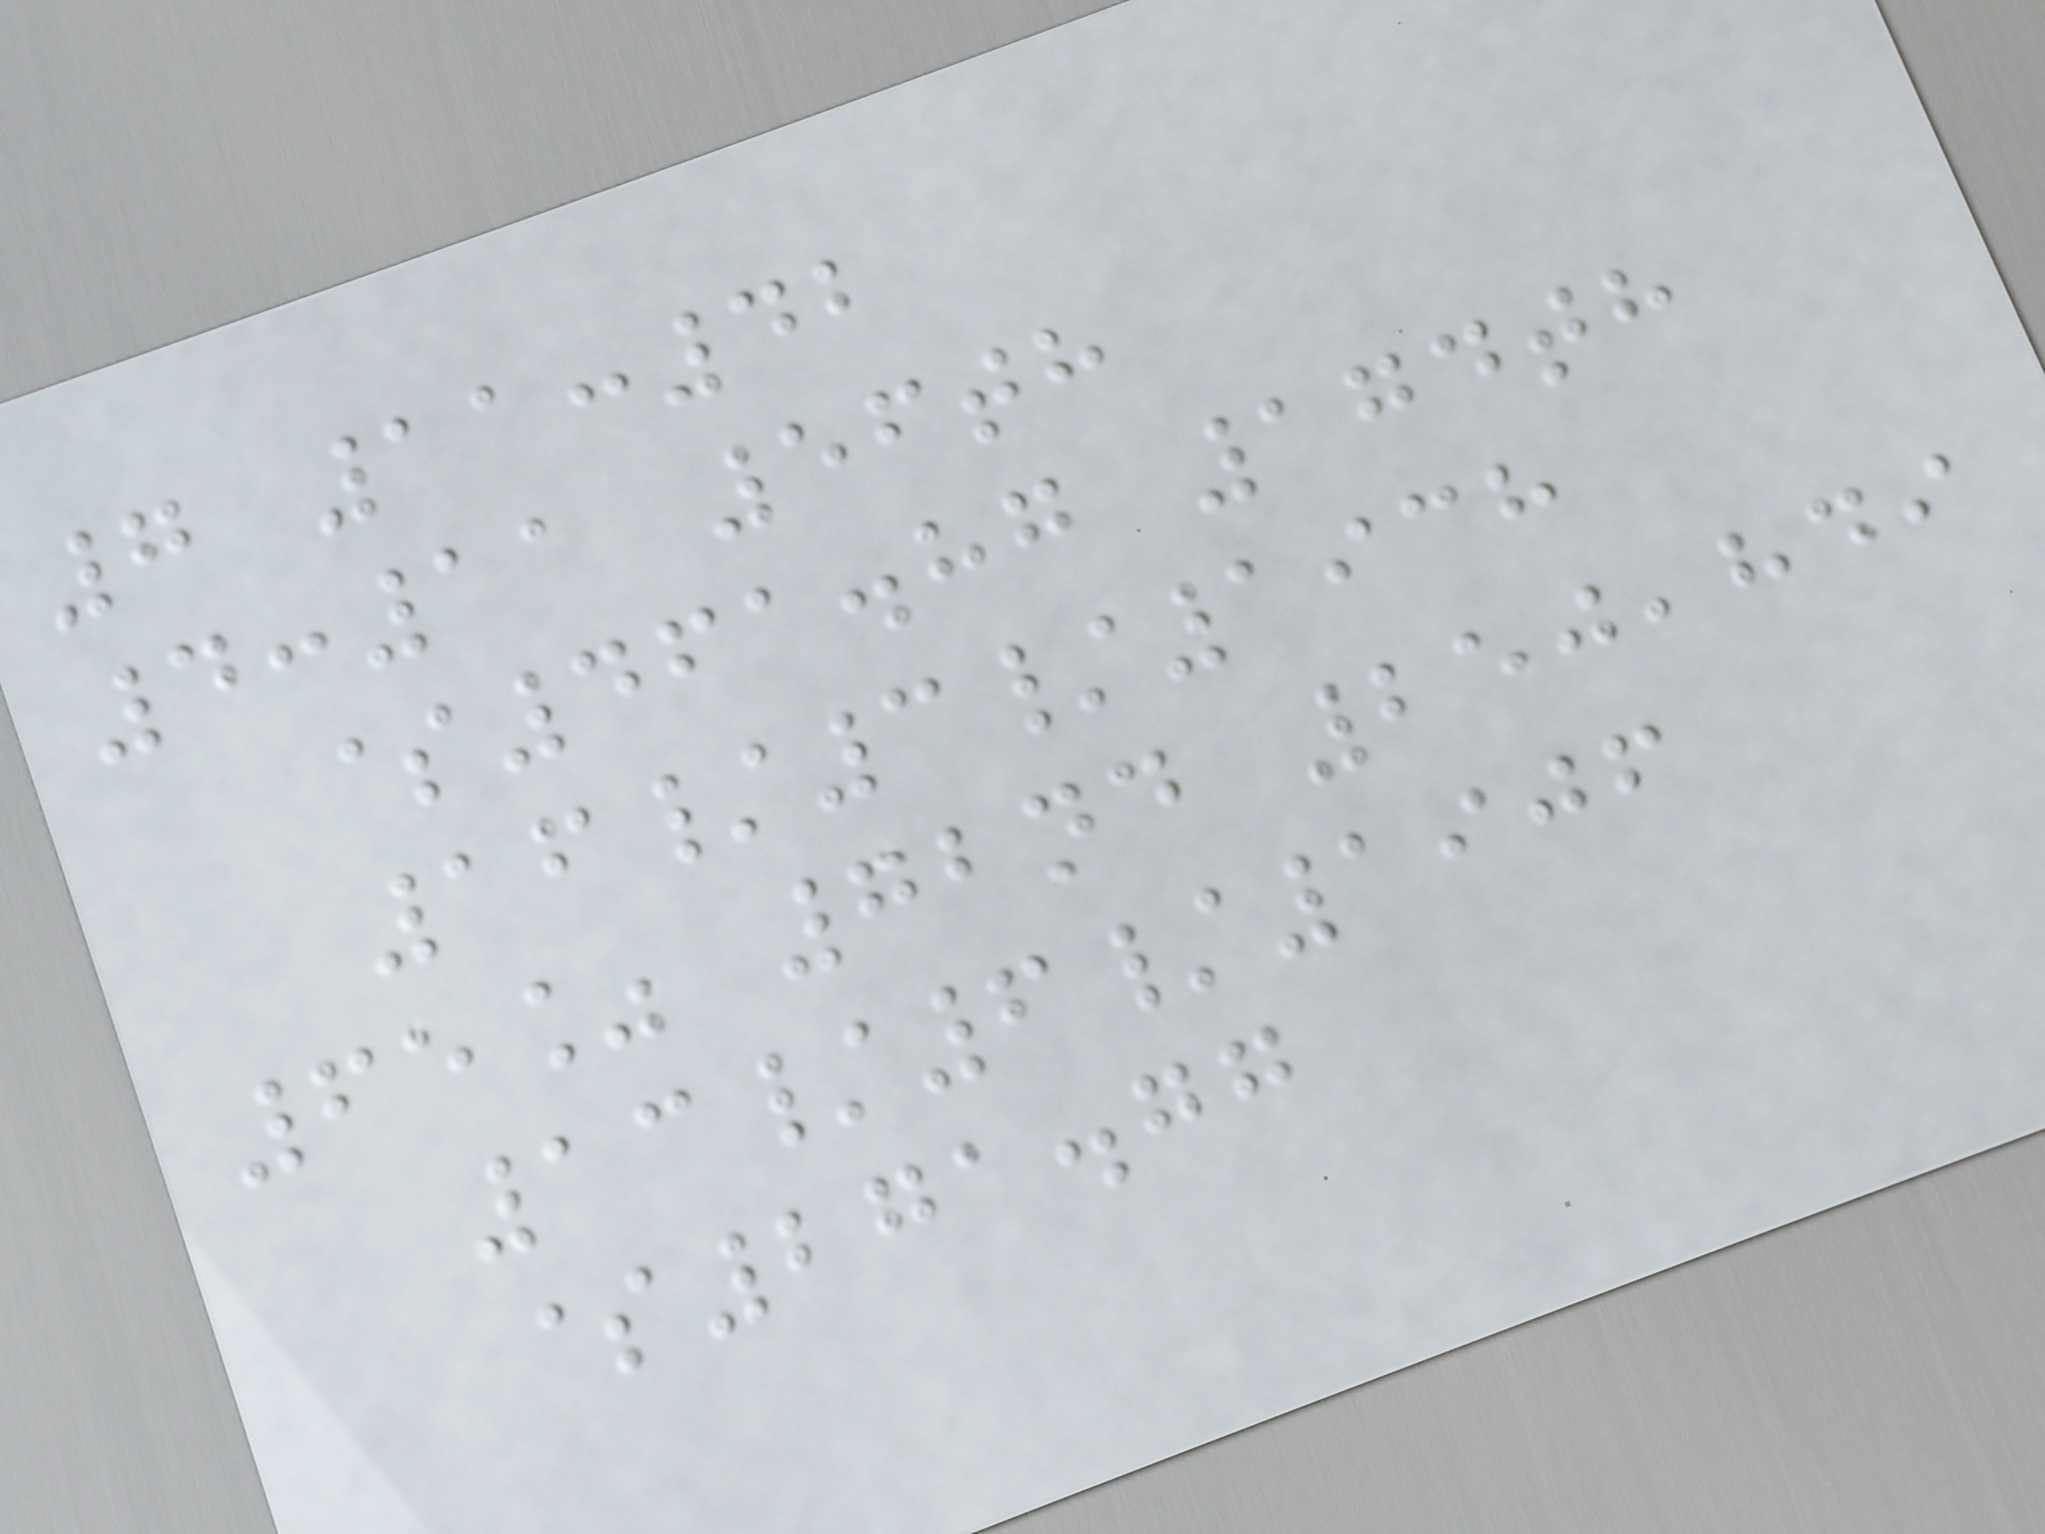7 11:42
4:11 56th
$461.87 174th
16/3/1938
65% 72nd 250,849
13/6/1906
$271.77
